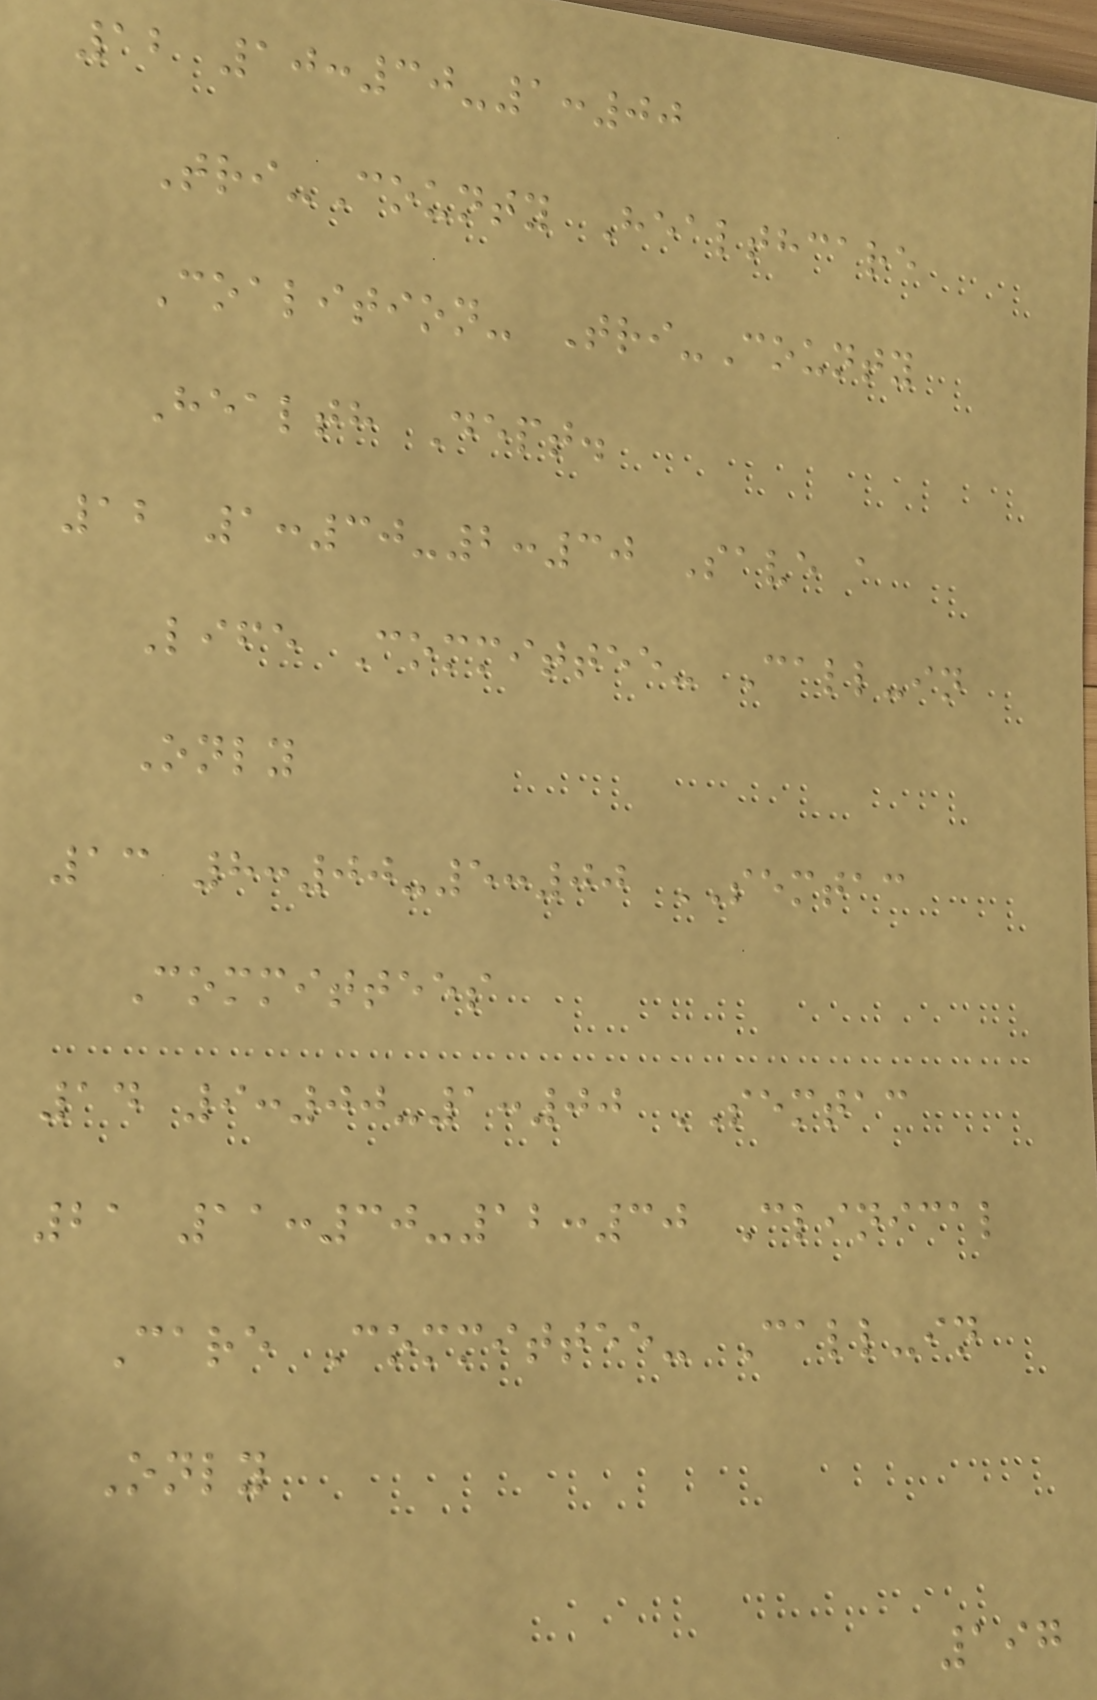12 10:30-1:00
Tri-County Healthcare
Coalition- Tri-County
Health Dept.
12 1:30-2:30 Save a
Life Committee- Call-in
Only
13 8:00-5:00 SEMTAC
Committees
14 9:00-1:00 SEMTAC
21 11:30-12:30 Clinical
Care Committee- Call-in
Only
197
